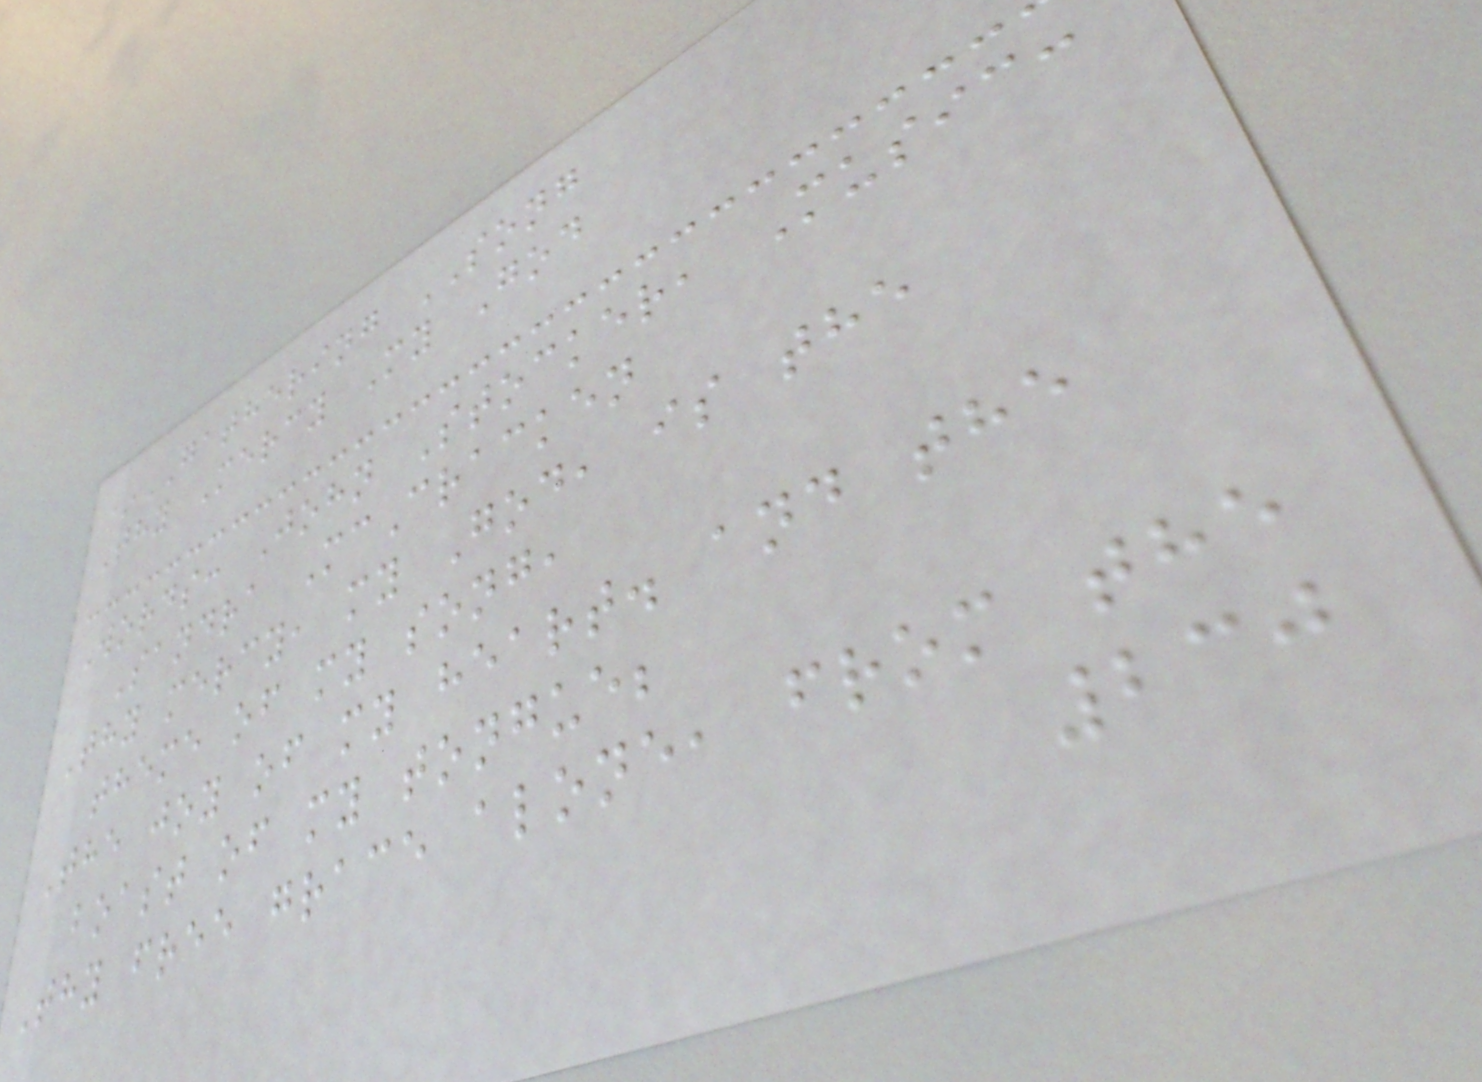*GATHERING SONG
Thy Mercy My God
Words: John Stocker, Music:
Sandra McCracken
Thy mercy, my God, is the
theme of my song,
The joy of my heart. and the
boast of my tongue;
Thy free grace alone, from the
230
